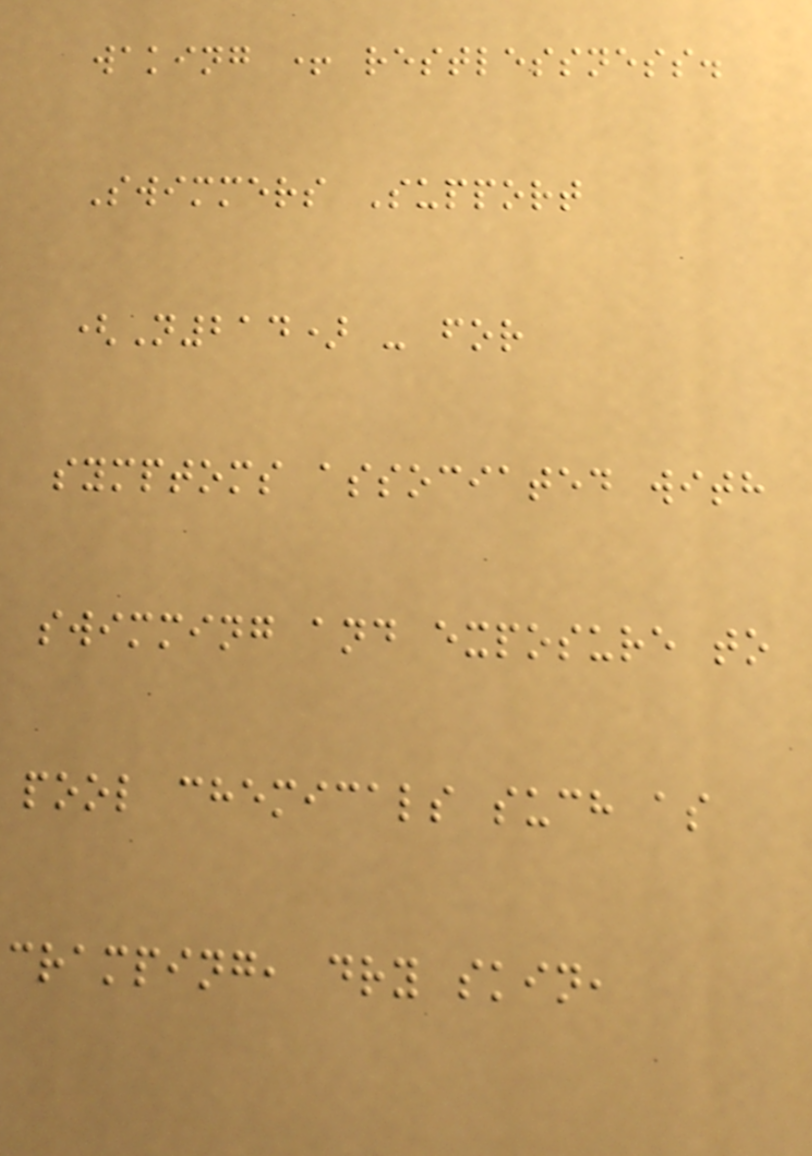waking + restlessness.
Swimmers Support
(N214) - for
symptoms associated with
swimming and exposure to
pool chemicals such as
cramping, dry skin,
